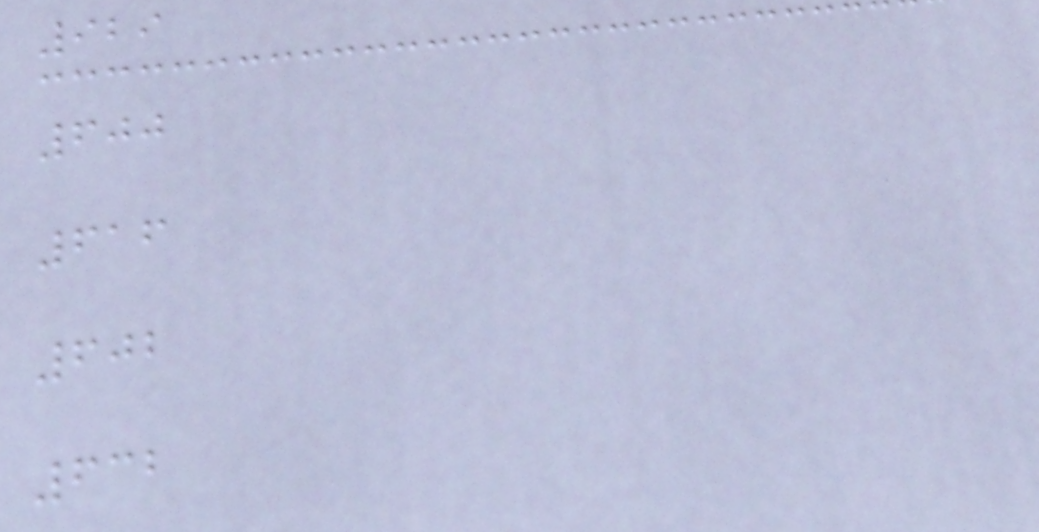929
600
616
602
632
